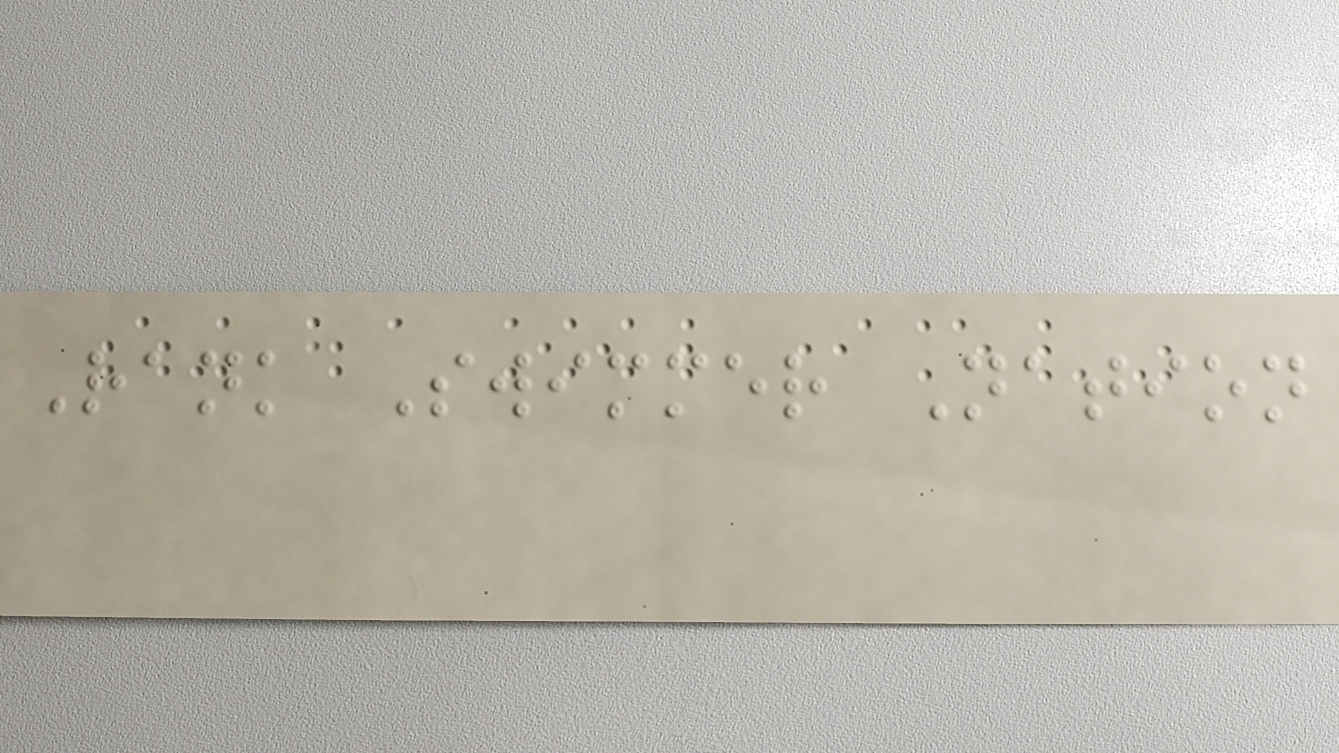Rank Swimmer Nation
